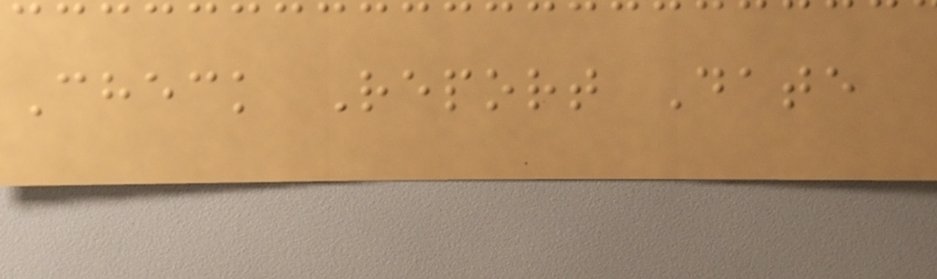Check Report Date
